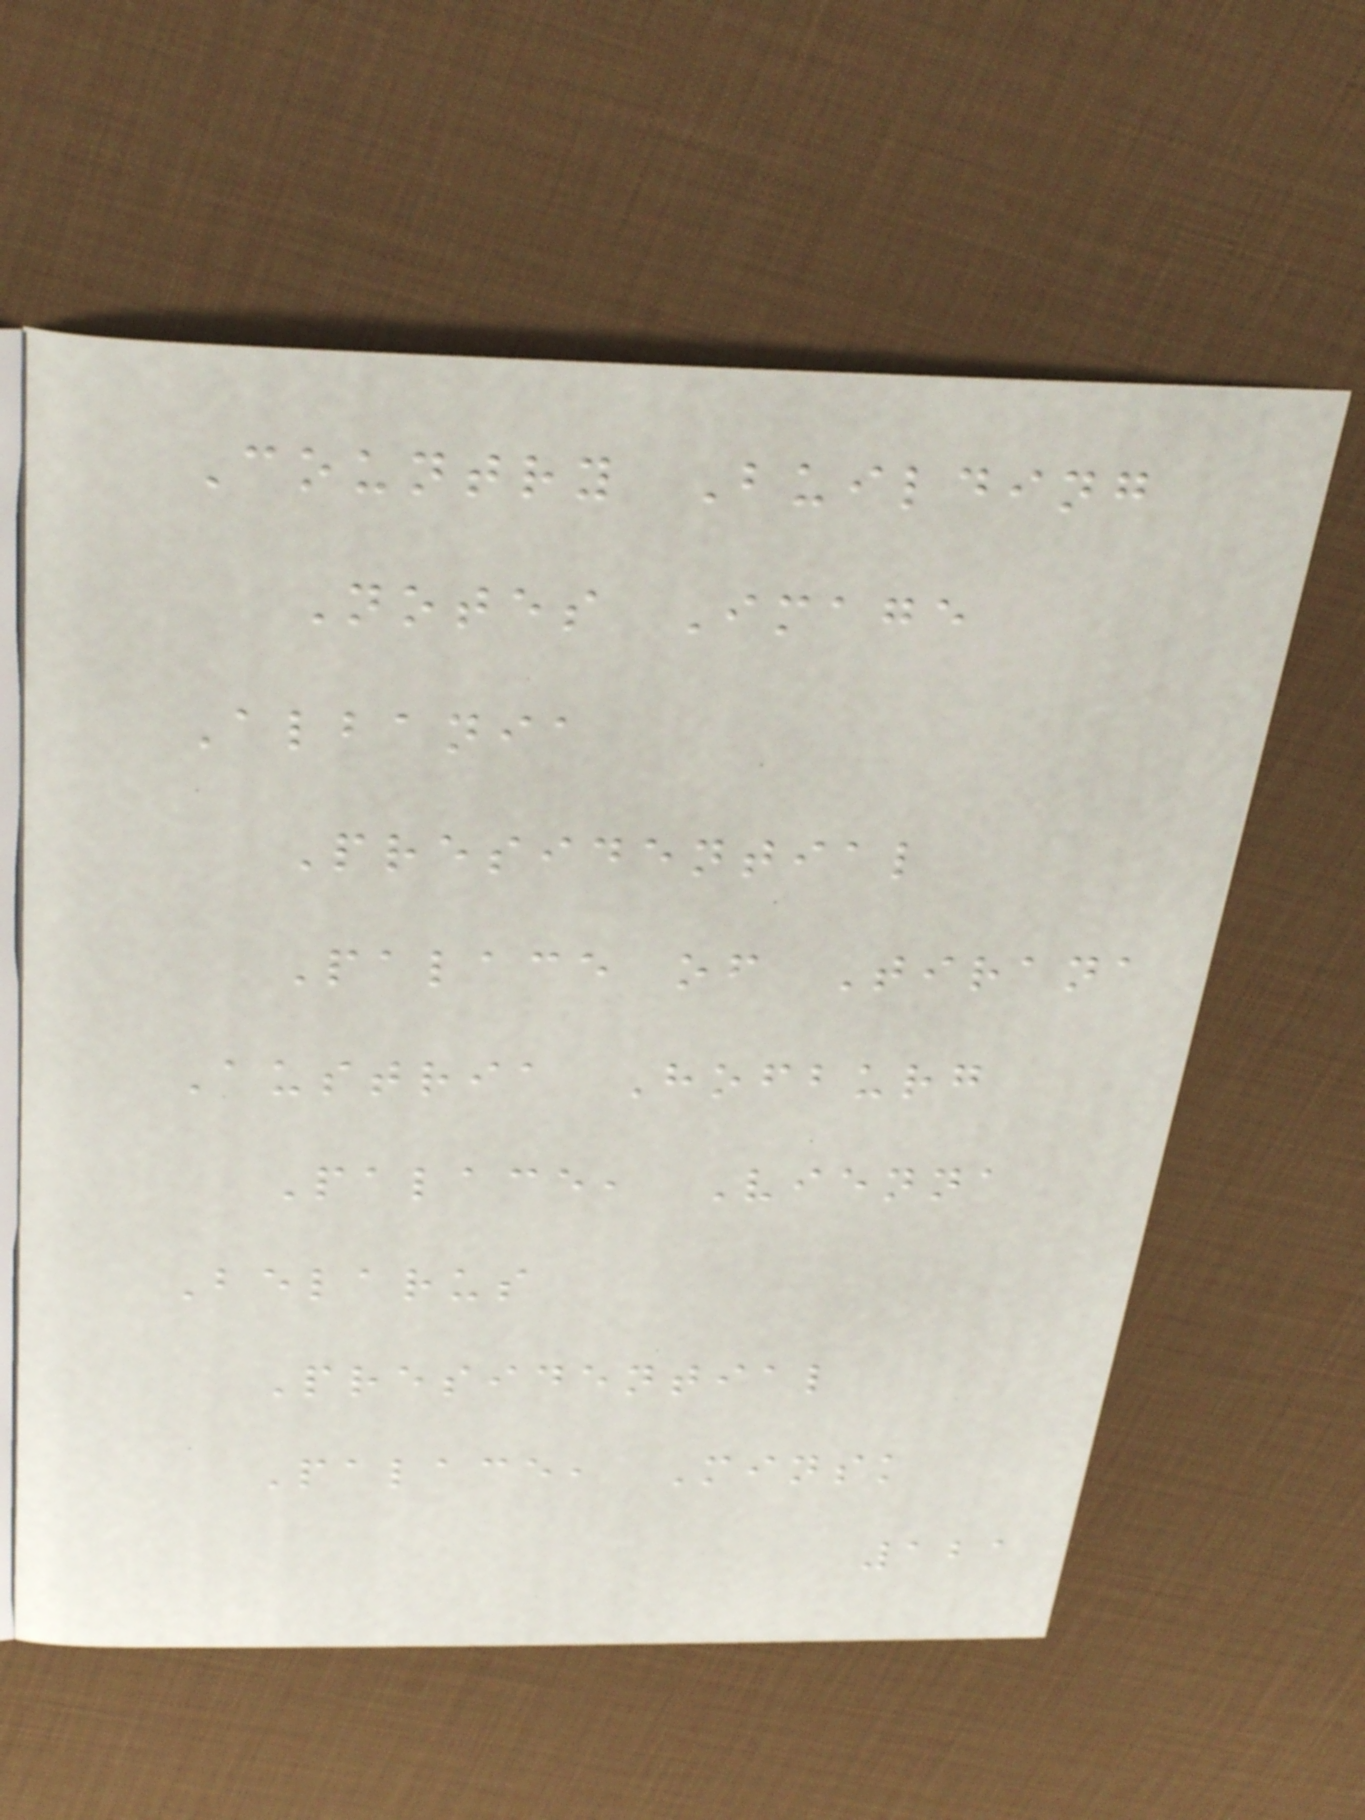Country Building
Notes Image
Albania
Presidential
Palace of Tirana
Austria Hofburg
Palace, Vienna
Belarus
Presidential
Palace, Minsk
121
